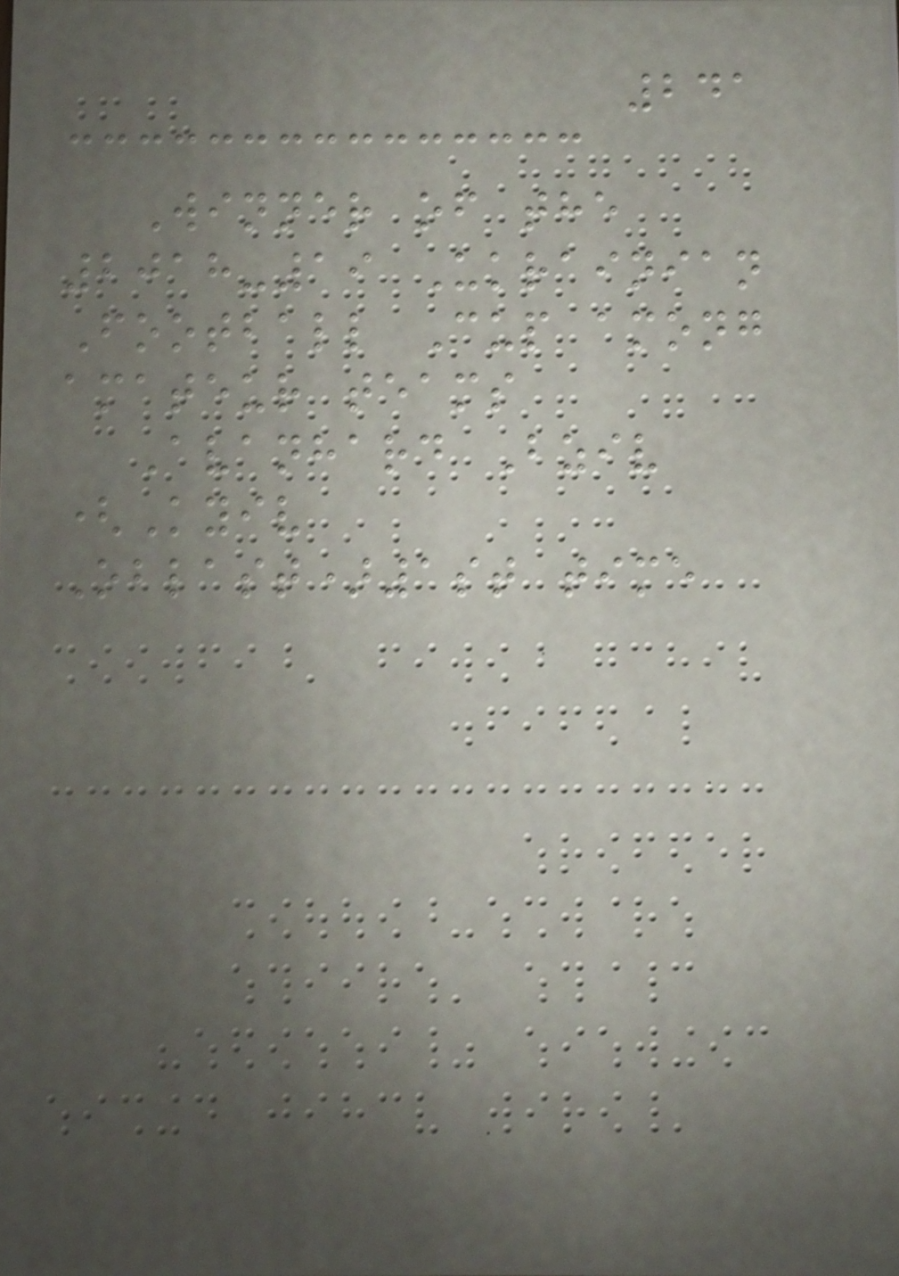241
Winner of the
2018-19 Ukrainian
Football Cup among
amateur teams
Avanhard Bziv
(Kyiv
Oblast)1st time
